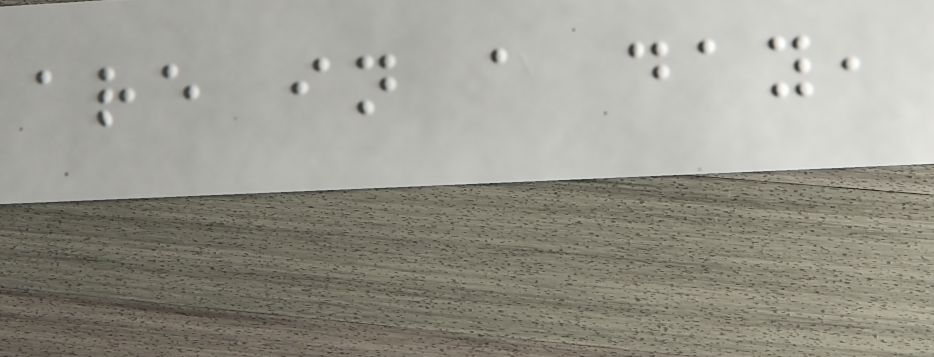are in a day,
